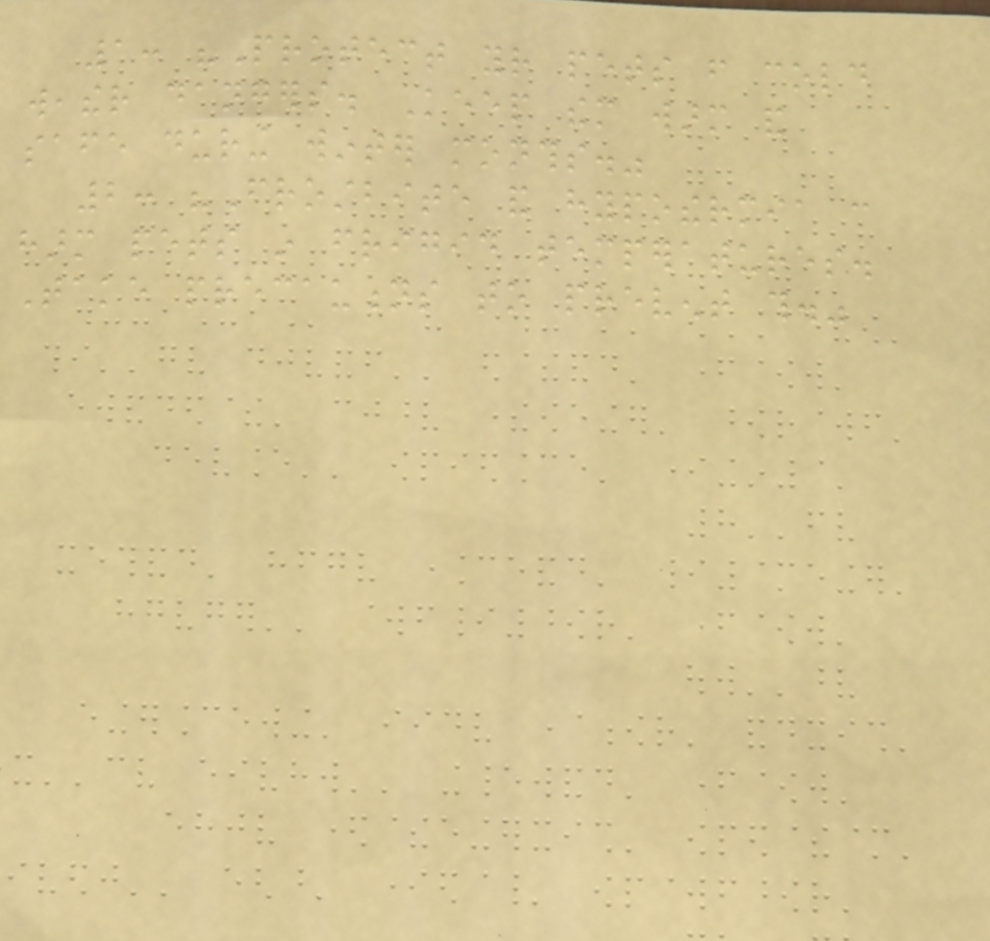1: "Protect your pets from cold
weather dangers. Keep them warm and
safe during winter months."
2: "Frostbite and hypothermia can
harm pets in frigid temperatures.
Take precautions to prevent this."
